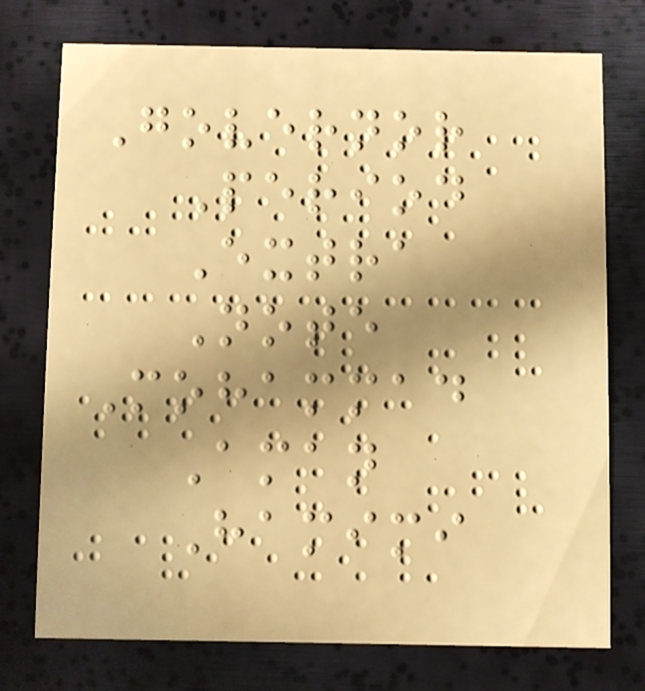Governor
Period
Extra
Note
Mohammad
Aman
Hamimi
